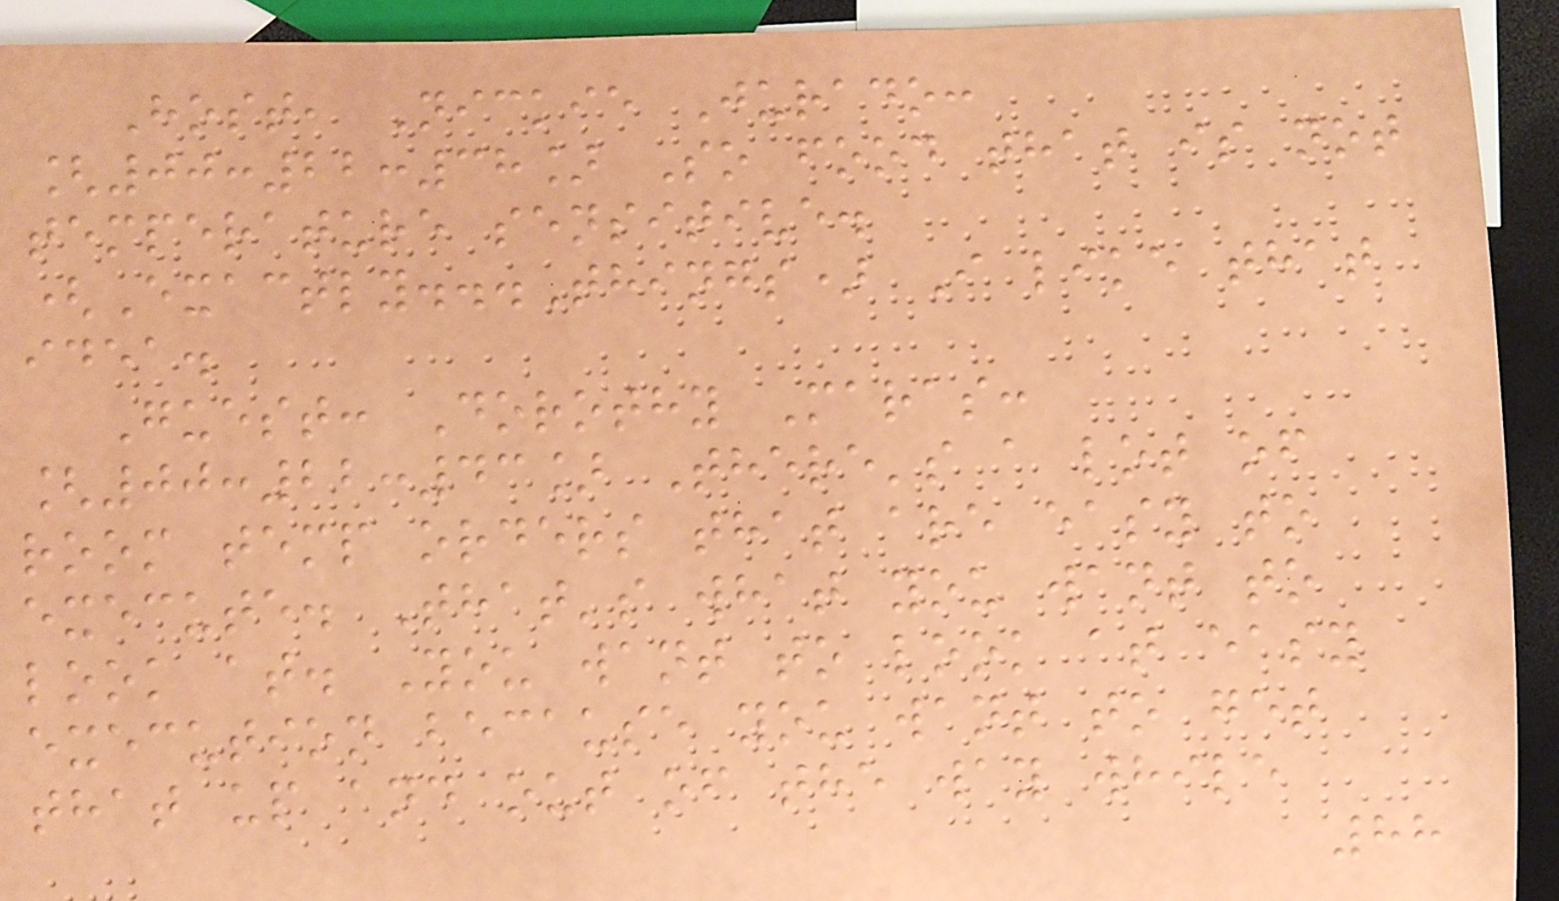Host, Nickie Jurado:
[00:22:38] So food that is not
temperature sensitive.
(Exactly...Things) I like that
idea.
Guest: Dorothy Maras:
[00:22:43] There's a lot of
room temp orders that are easy to
execute. That's what you want to
look at. You want to look at easy
execution because you want to get
that up and out of the way while
88
